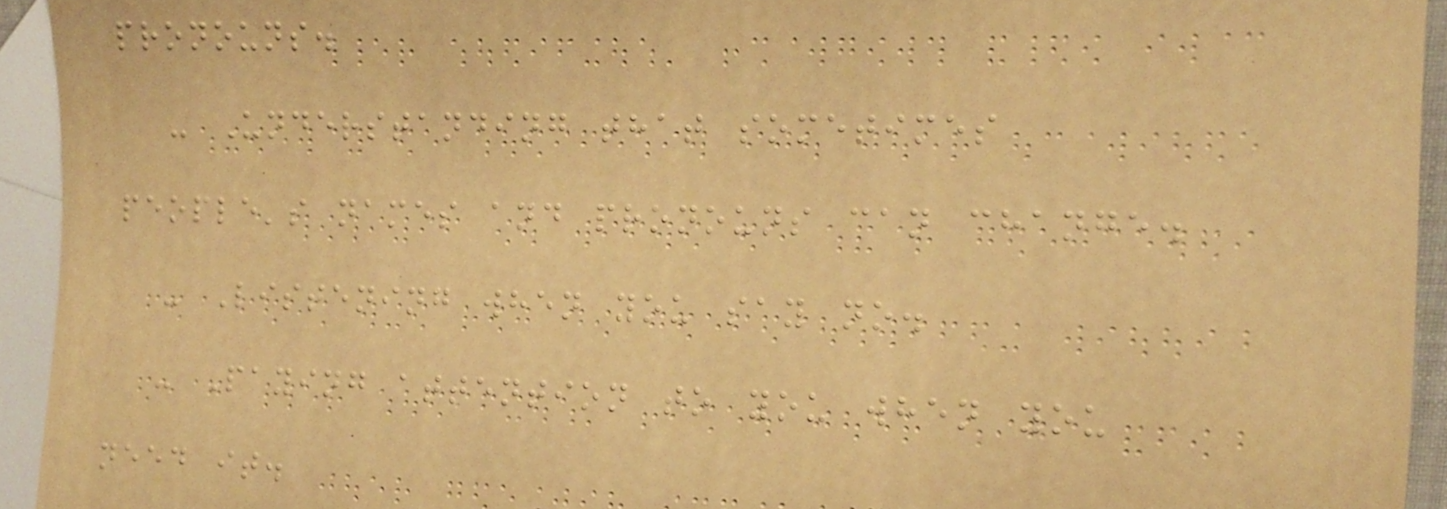pronouns.
- Understanding that sometimes
people's names and pronouns can change.
- Listening when you say no.
- Paying attention to you when you
need it.
